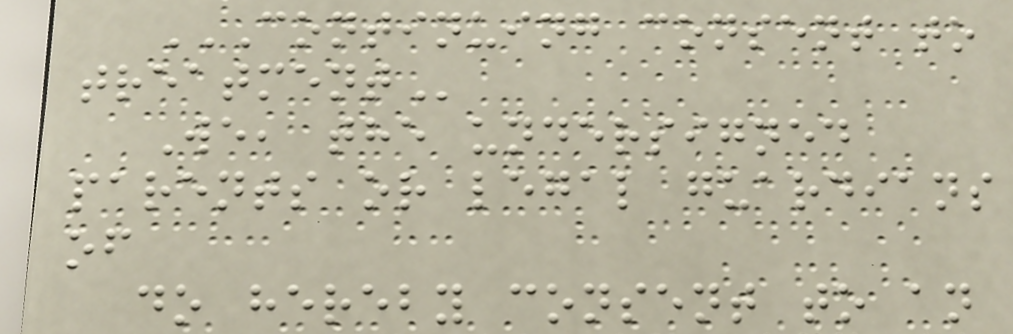CONTINUING CONSENT TO
TREATMENT
We, the undersigned
parents or legal guardians
of
do hereby consent to an
